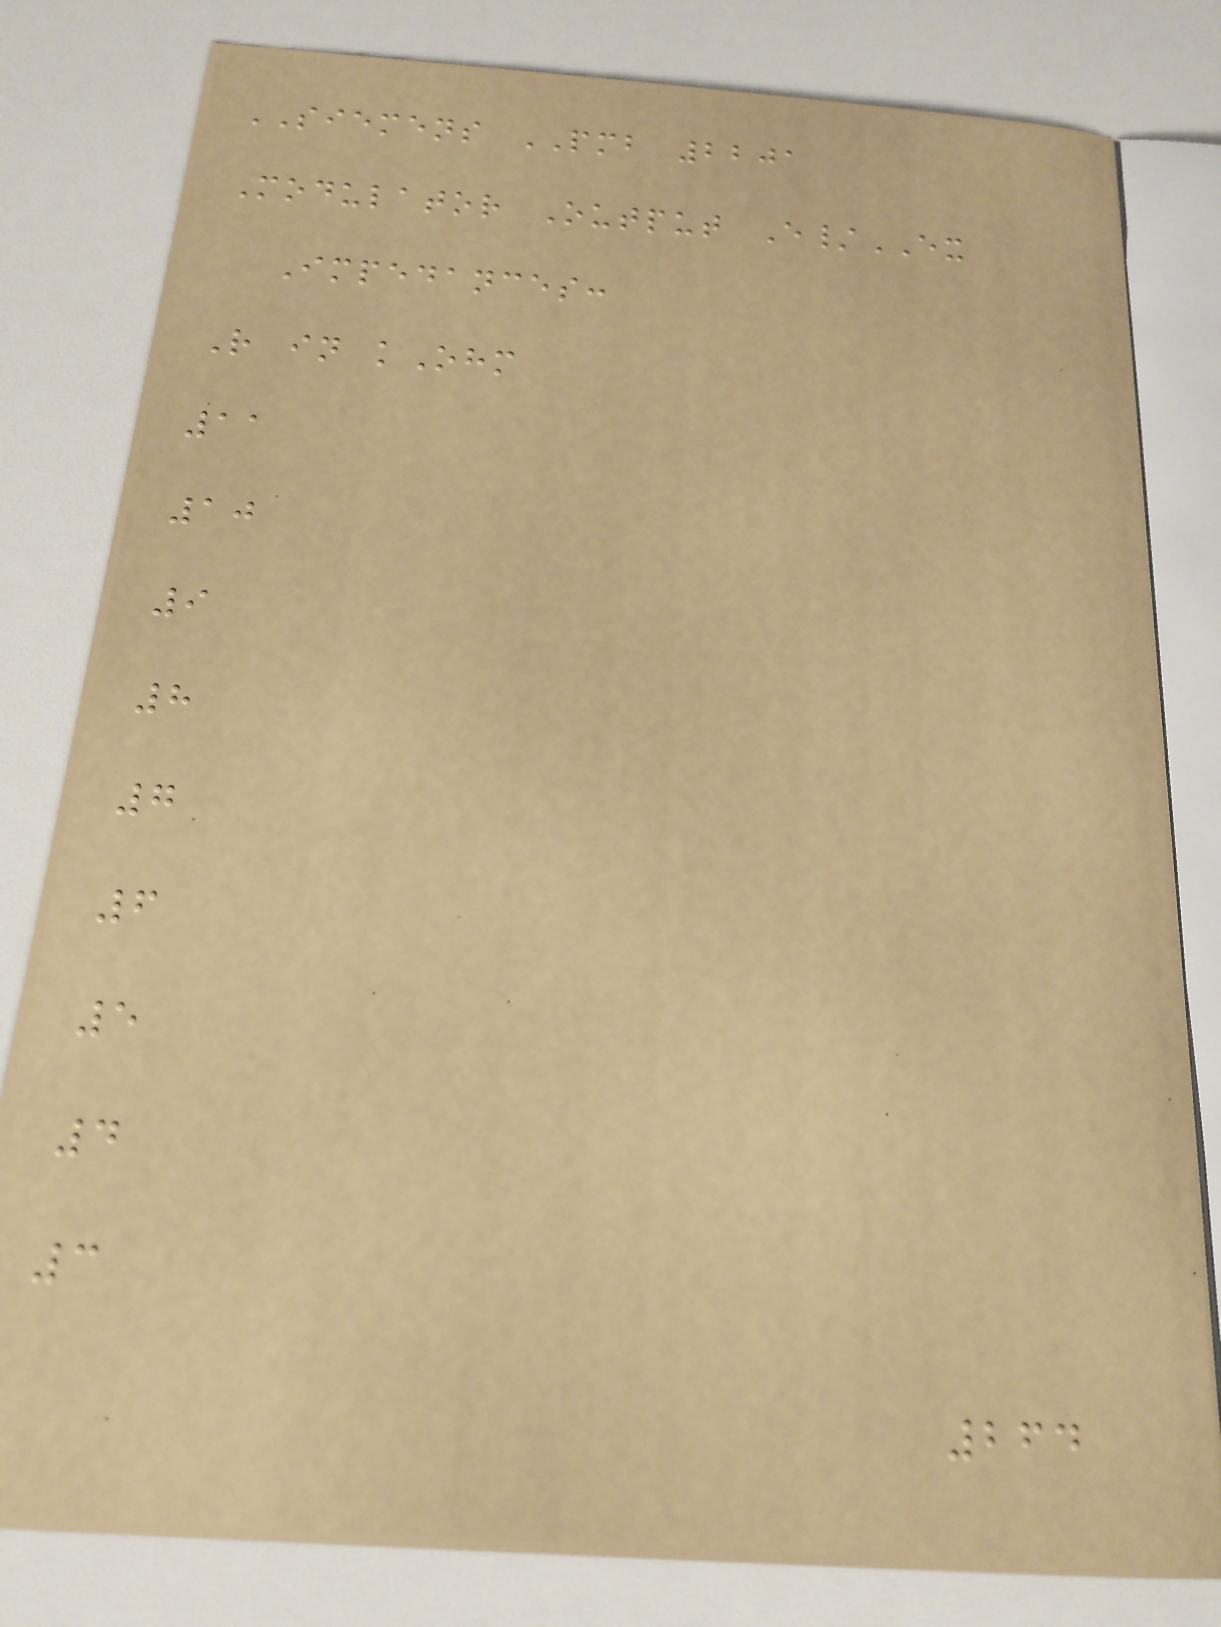SIEMENS PMB 2201
Modulator Output E/EX
Impedances:
R in kOhm
11
10
9
8
7
6
5
4
3
264
